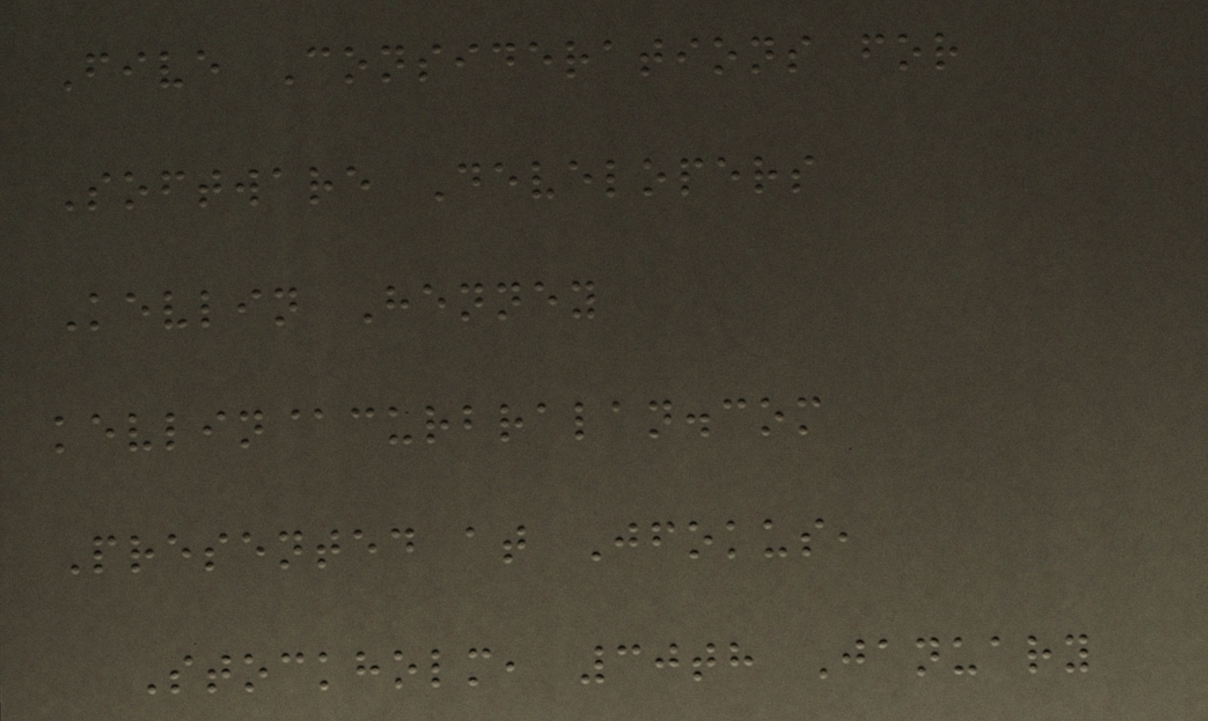Five Considerations for
Software Developers
Kevlin Henney
kevlin@curbralan.com
Presented at Jfokus,
Stockholm, 30th January
